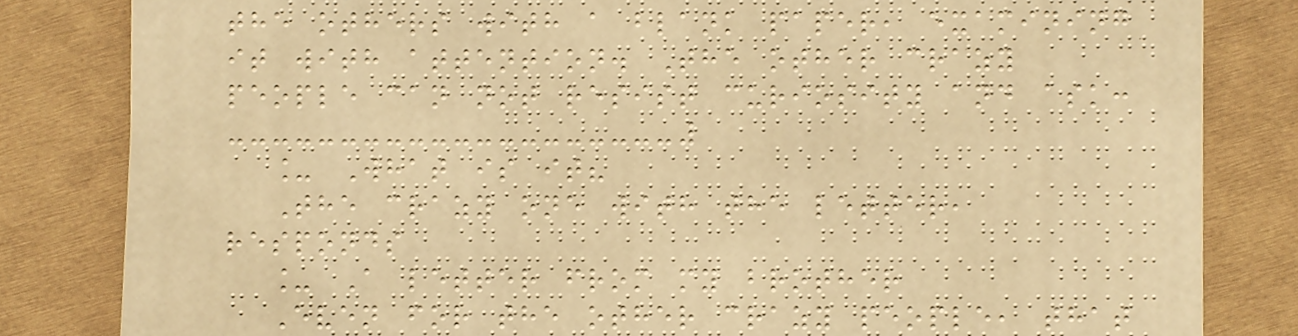the others with a blank paper, examining
it with attention. The other crazy
people can not resist curiosity and ask:
_ What is it?
The crazy one with the letter,
responds
_ A letter from my brother
Even for the other crazy people, that
